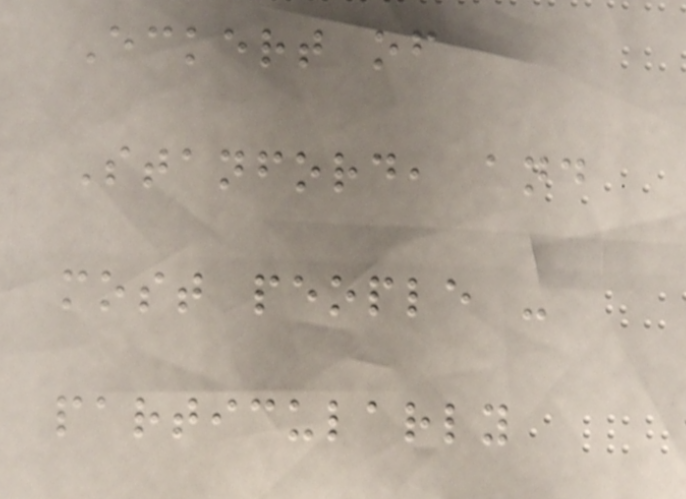Eckert of
Stanford, and
most people -
particularly
